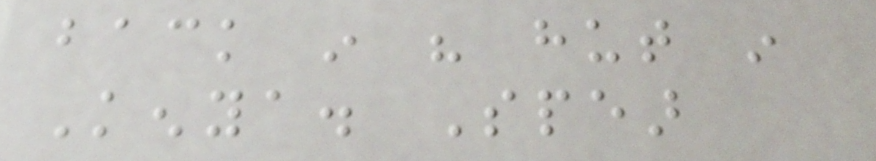back in his hut in
Kenya. Spear
